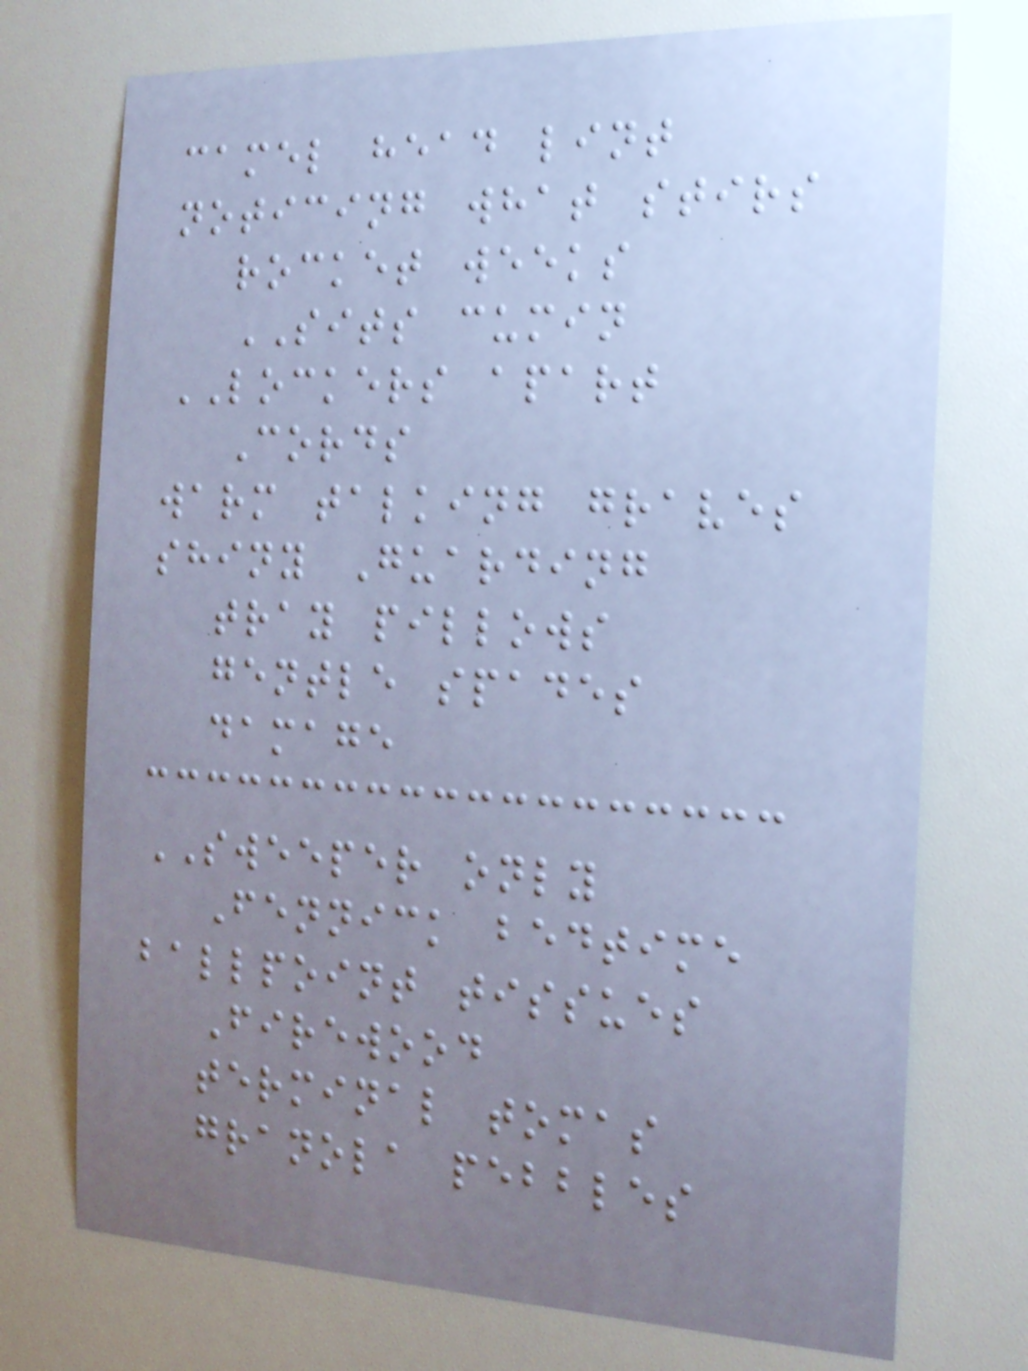camel head lint
noticing what stirs
rocket weeks
SITS cumin
LOCKERS apart
Cords
warm talking graves
shiny Guarding
tray pillows
gentle spades
damage
SWEEPER only
Fennick bedtime
ballpoint tissues
Firewood
terminal tomas
granola pebbles
